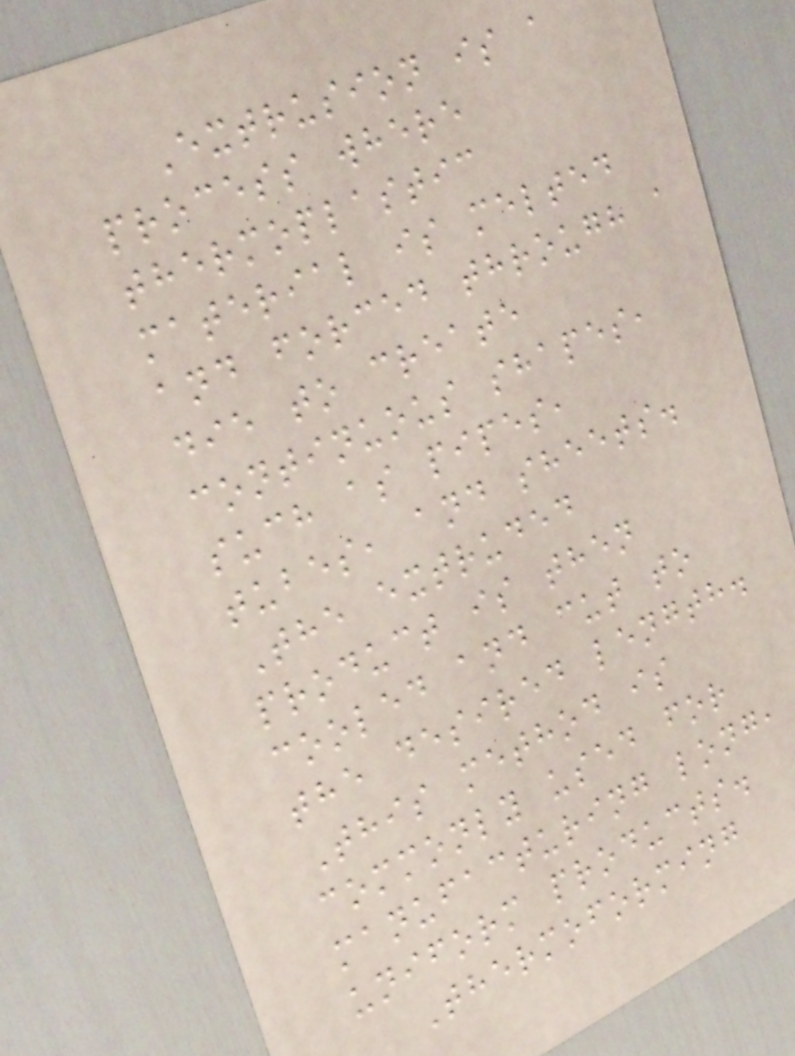Extrusion is a
process where
thermoplastic
material is melted
and forced through a
die to create
continuous shapes,
such as pipes,
tubes, and sheets.
The extruded
product is then
cooled and cut to
the desired length.
This method is
commonly used for
manufacturing long,
uniform products.
Thermoforming
